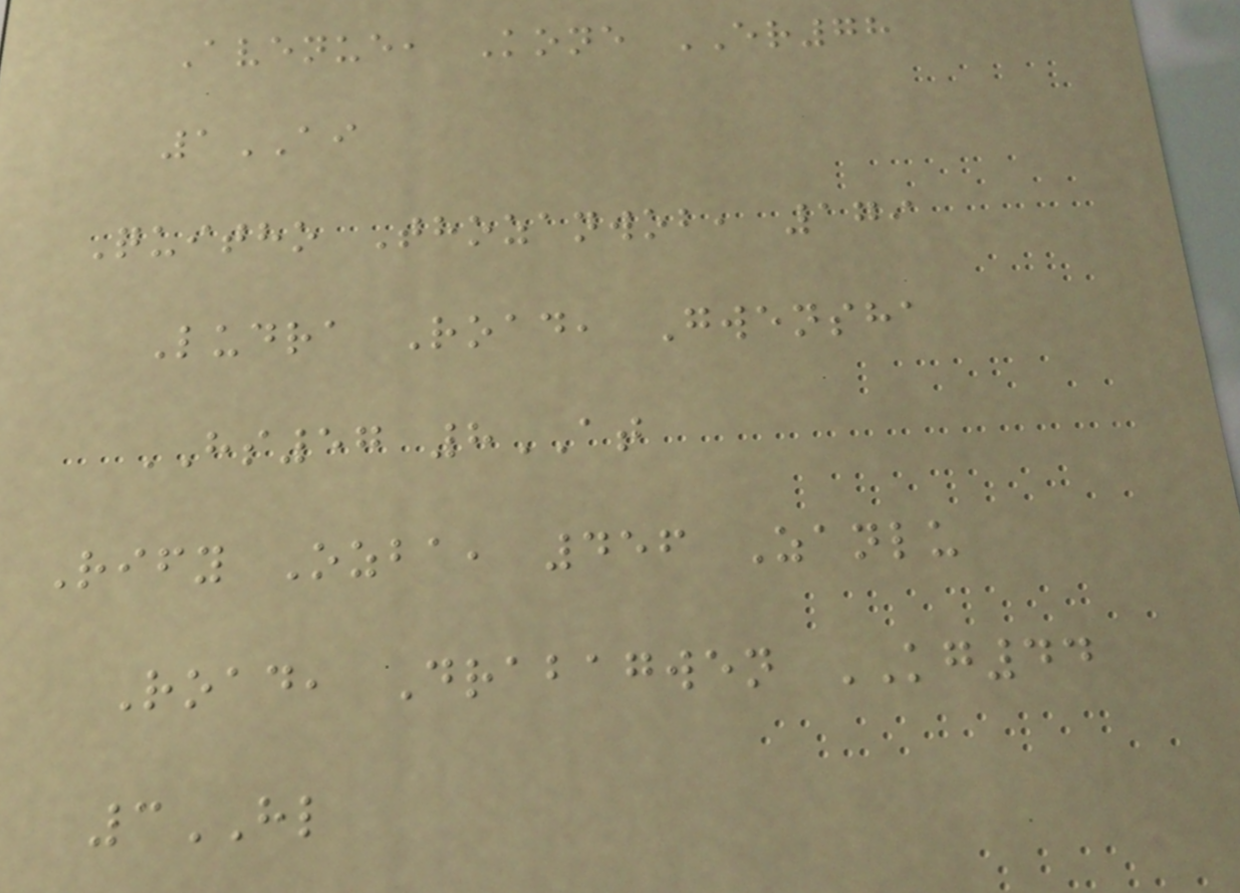Avenue, Kone ER78
1AI
Quitho Thozanwob, 179
Ludra Road, Gwensha
HS57 8AT
Rify Ozba, 456 Zanlu
Road, Drabagwen KG44
3HL
